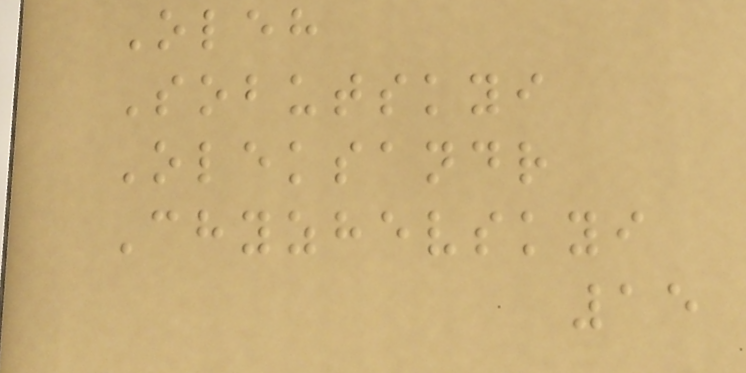Oleh
Sobutskyi
Oleksandr
Chyzhevskyi
15
